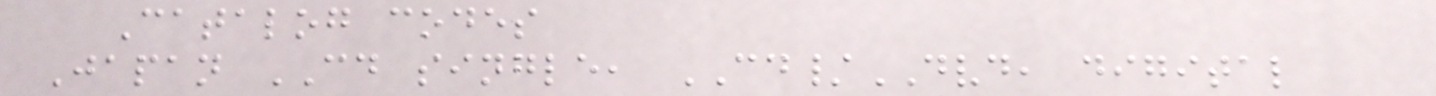Catalog codes
Japan CD single, CD/DVD, digital
